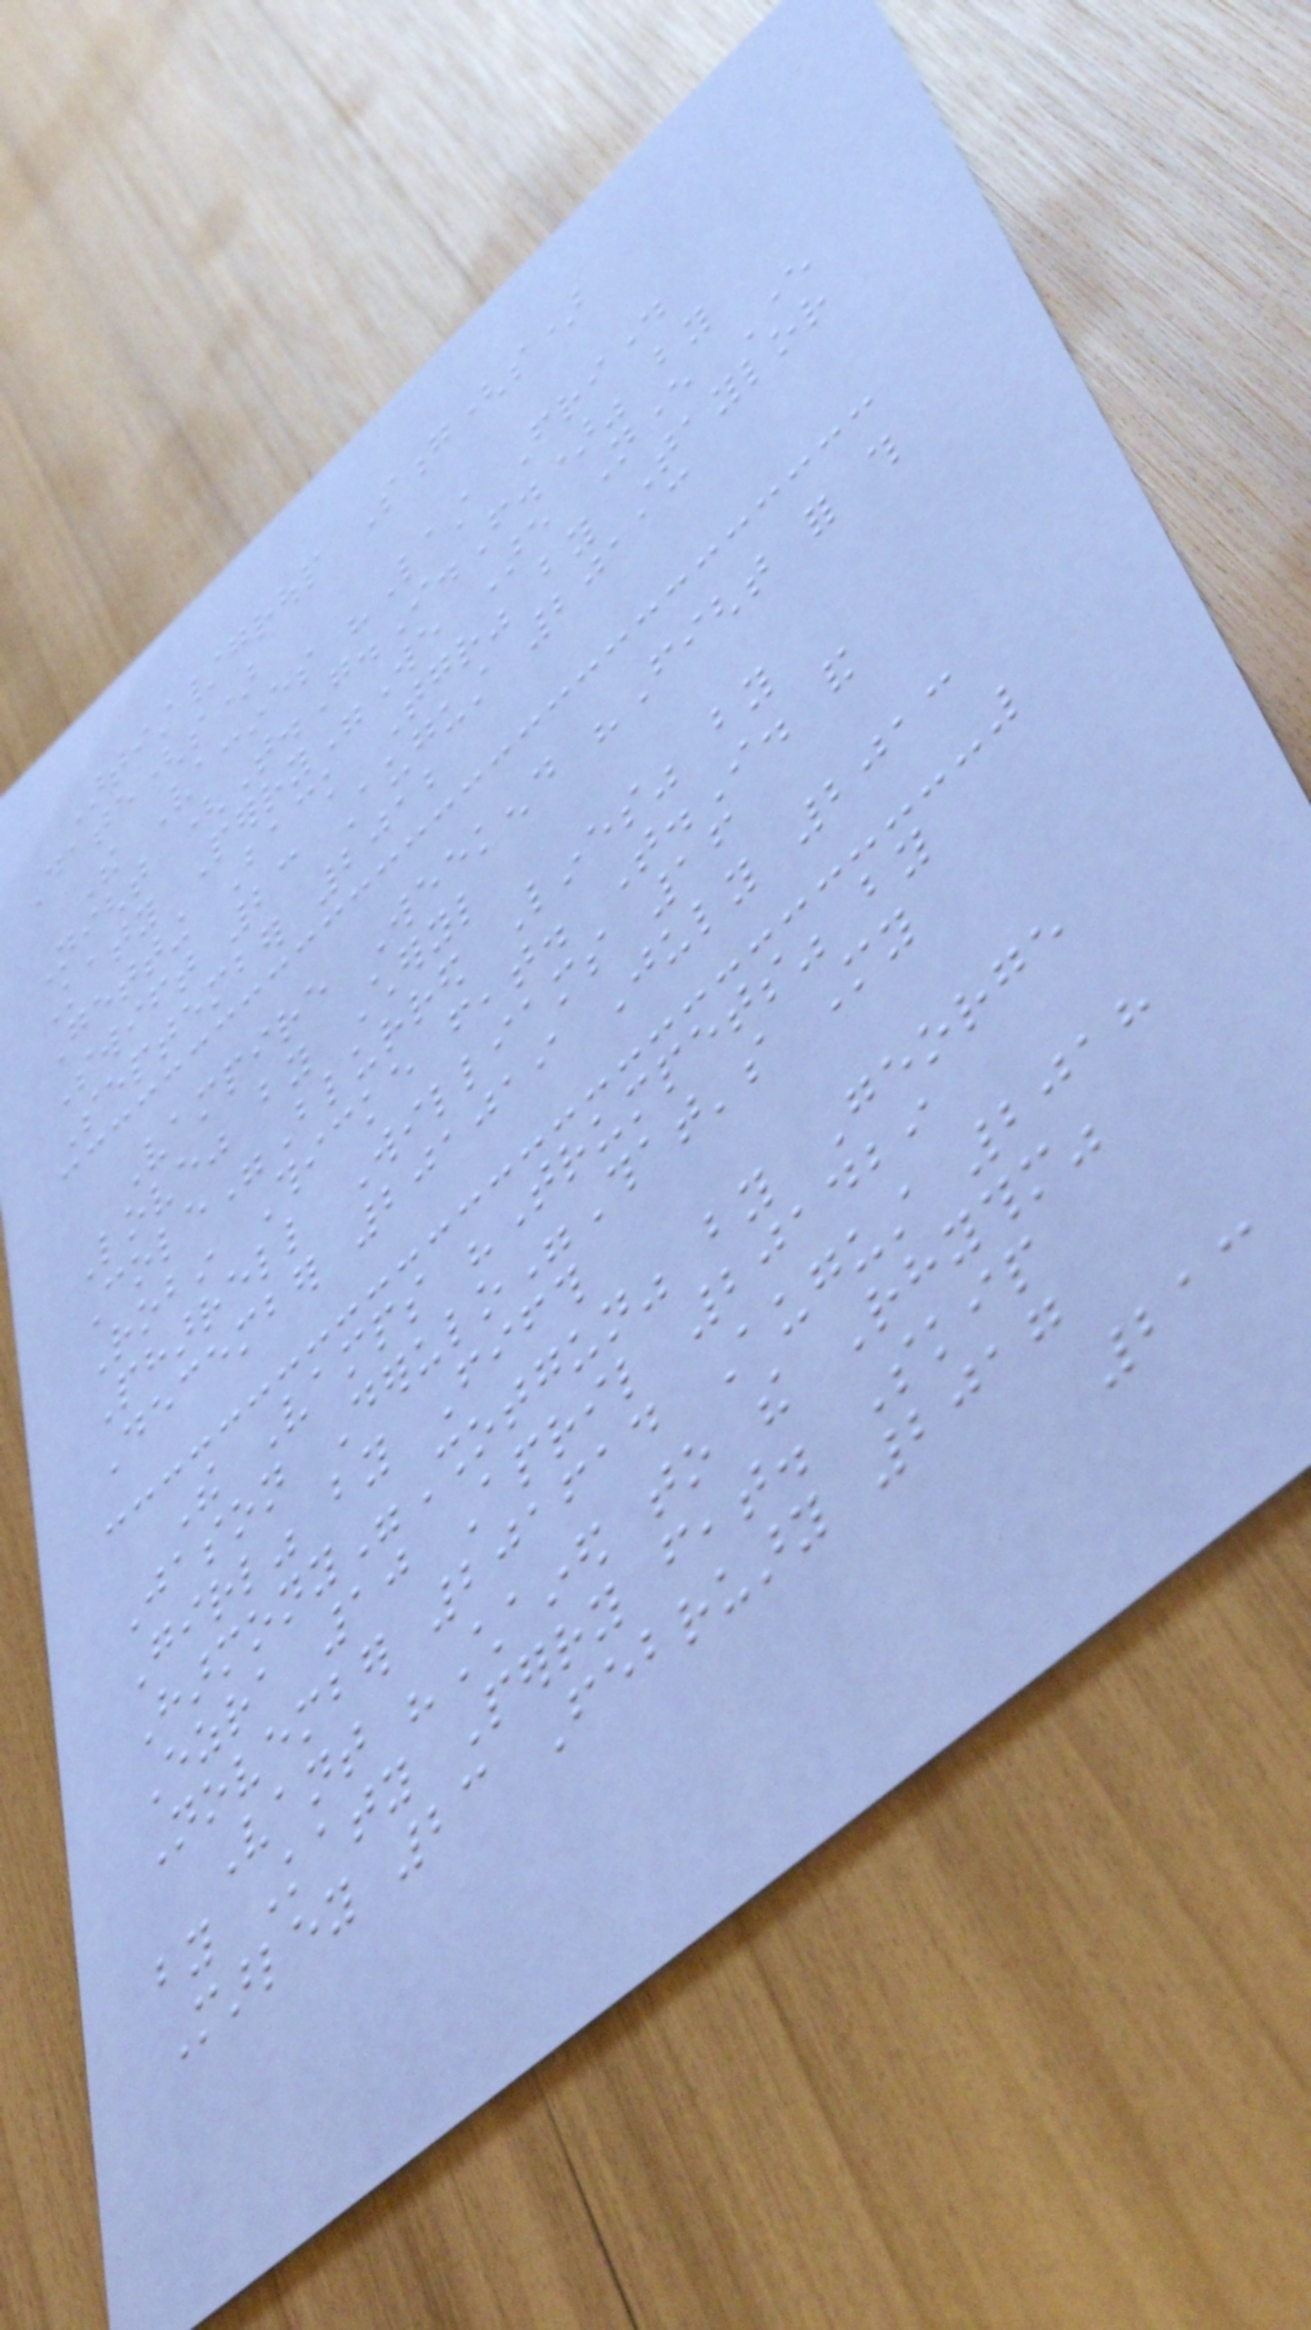Artist/group Song(s)
Date(s)
The Vaccines "Last Friday
Night (T.G.I.F.)" by
Katy Perry"We Are Never Ever
Getting Back Together" by Taylor
Swift 23 August 20113
September 2012
Vampire Weekend "Fight for this
Love" by Cheryl
Cole"Blurred Lines" by
Robin Thicke feat. T.I. and
Pharrell Williams 16
December 201019 July 2013
The Vamps "Trumpets" by
Jason Derulo"That's My
Girl" by Fifth
Harmony"Shotgun" by George
Ezra 10 April 201429
November 201614 August 2018
Vant "Chained to the Rhythm"
by Katy Perry feat. Skip
Marley 23 February 2017
213
